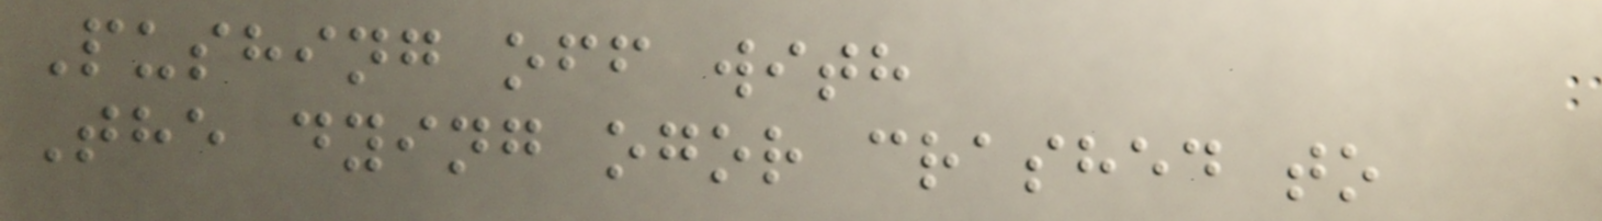Pushing off with
The dying ogor crashed to
